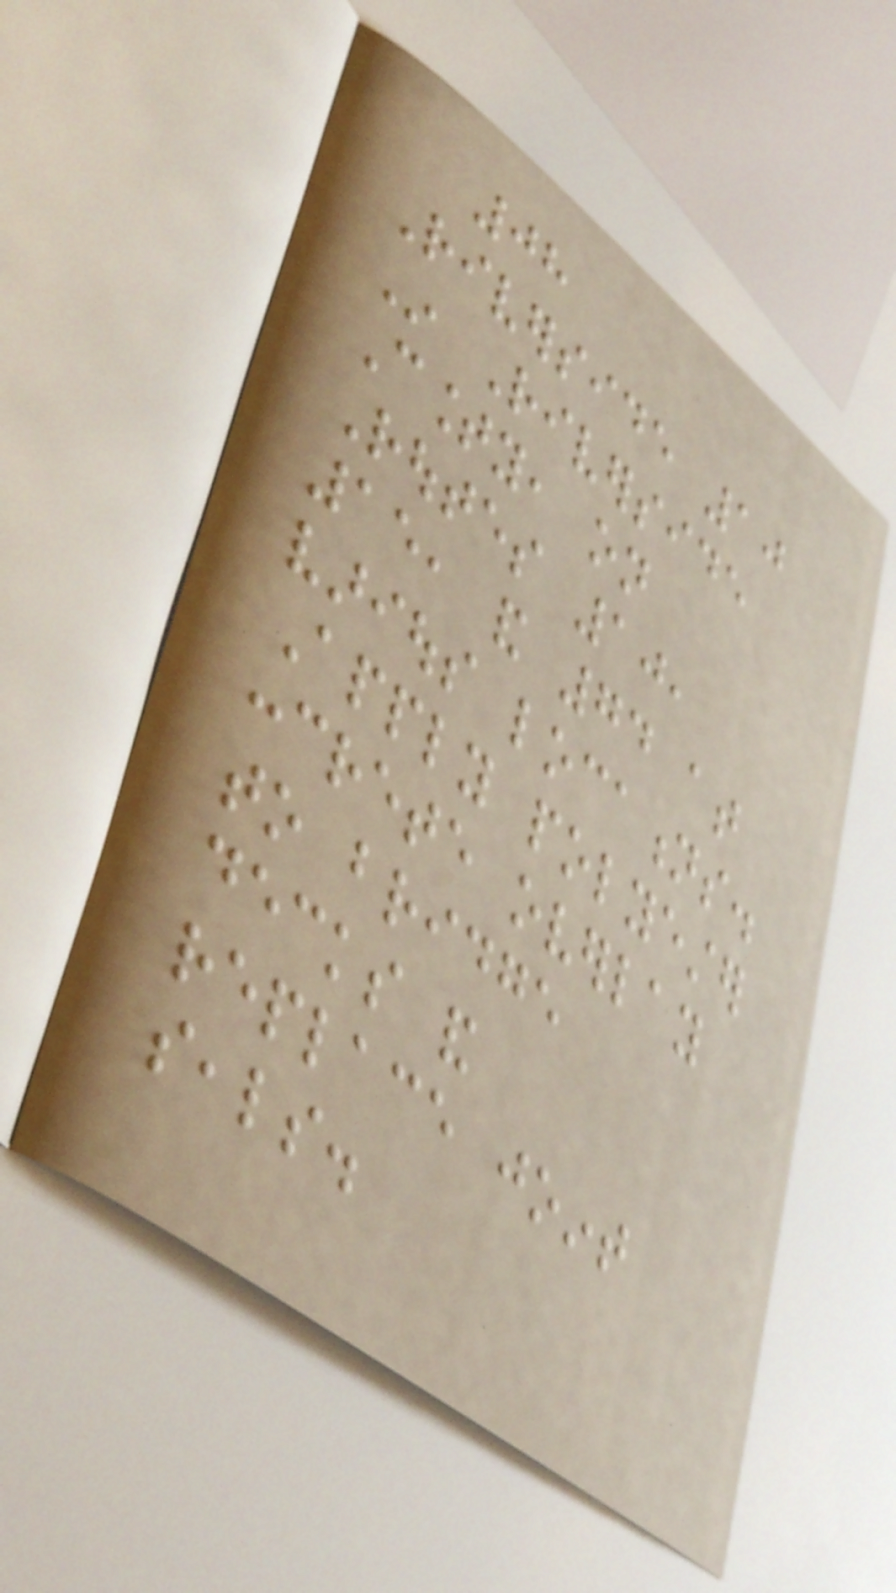08
Riverside 10
In Riverside
County, on
Routes 10,
15, and 74 at
various locations.
Apply polyester
concrete overlay
to bridge
decks and
replace joint
seals.
